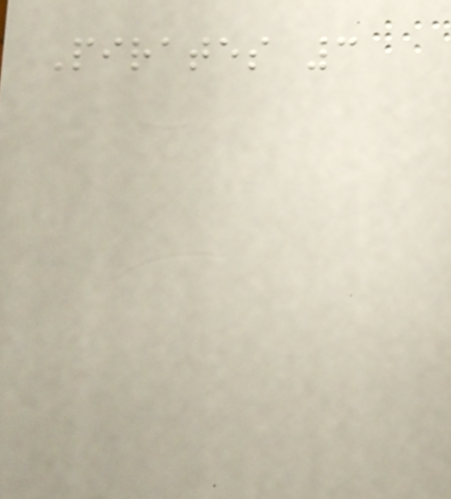Pirates 3
